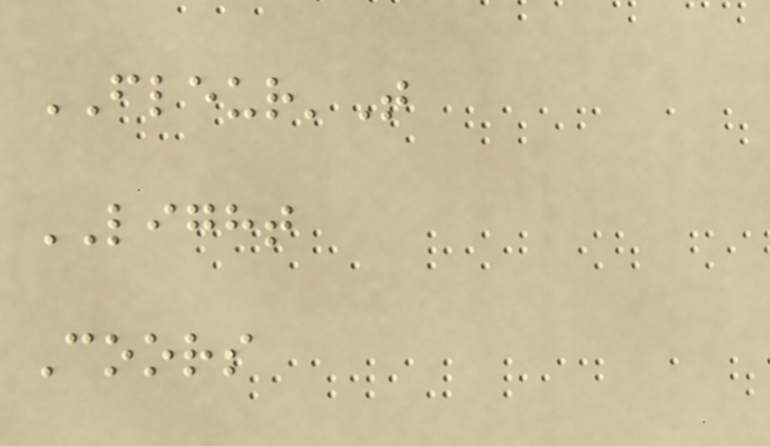FLEUR'T
LIGHT
Coors
